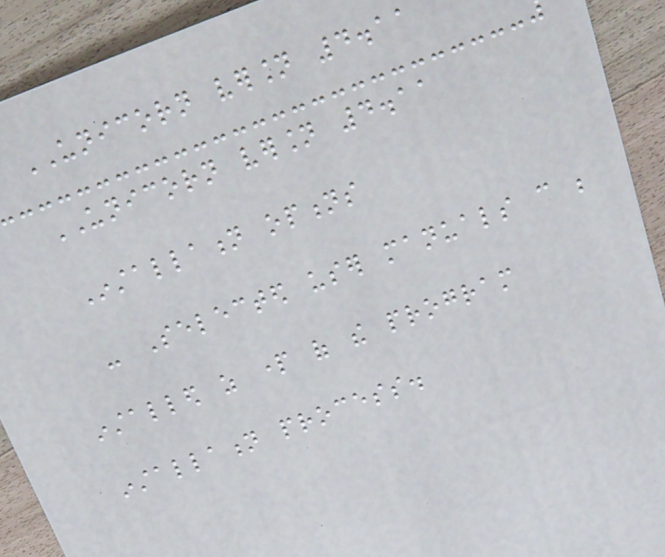UNICORN version 4.11
UNICORN version 4.11
Installation options
- Selected user manuals can be
installed as part of the program
installation process.
